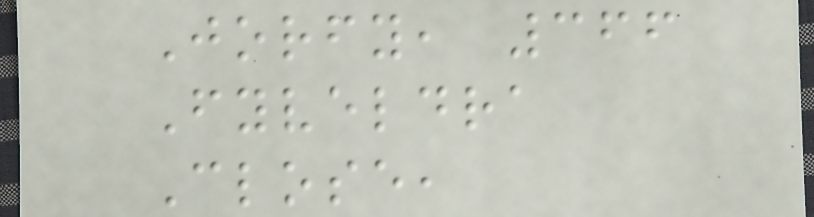Jorfy, 366
Fyveldra
Close,
